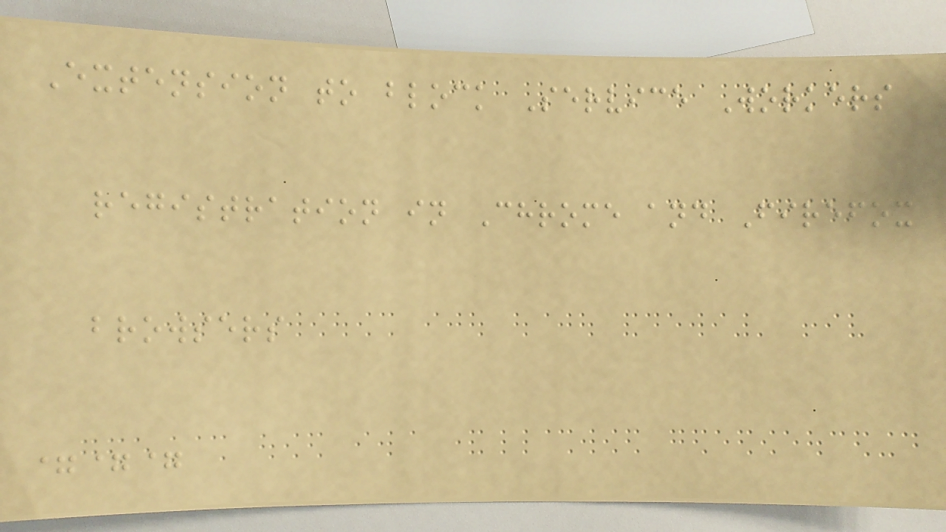Extension to block Service Workers
registration in Chrome and Firefox
browsers
===
